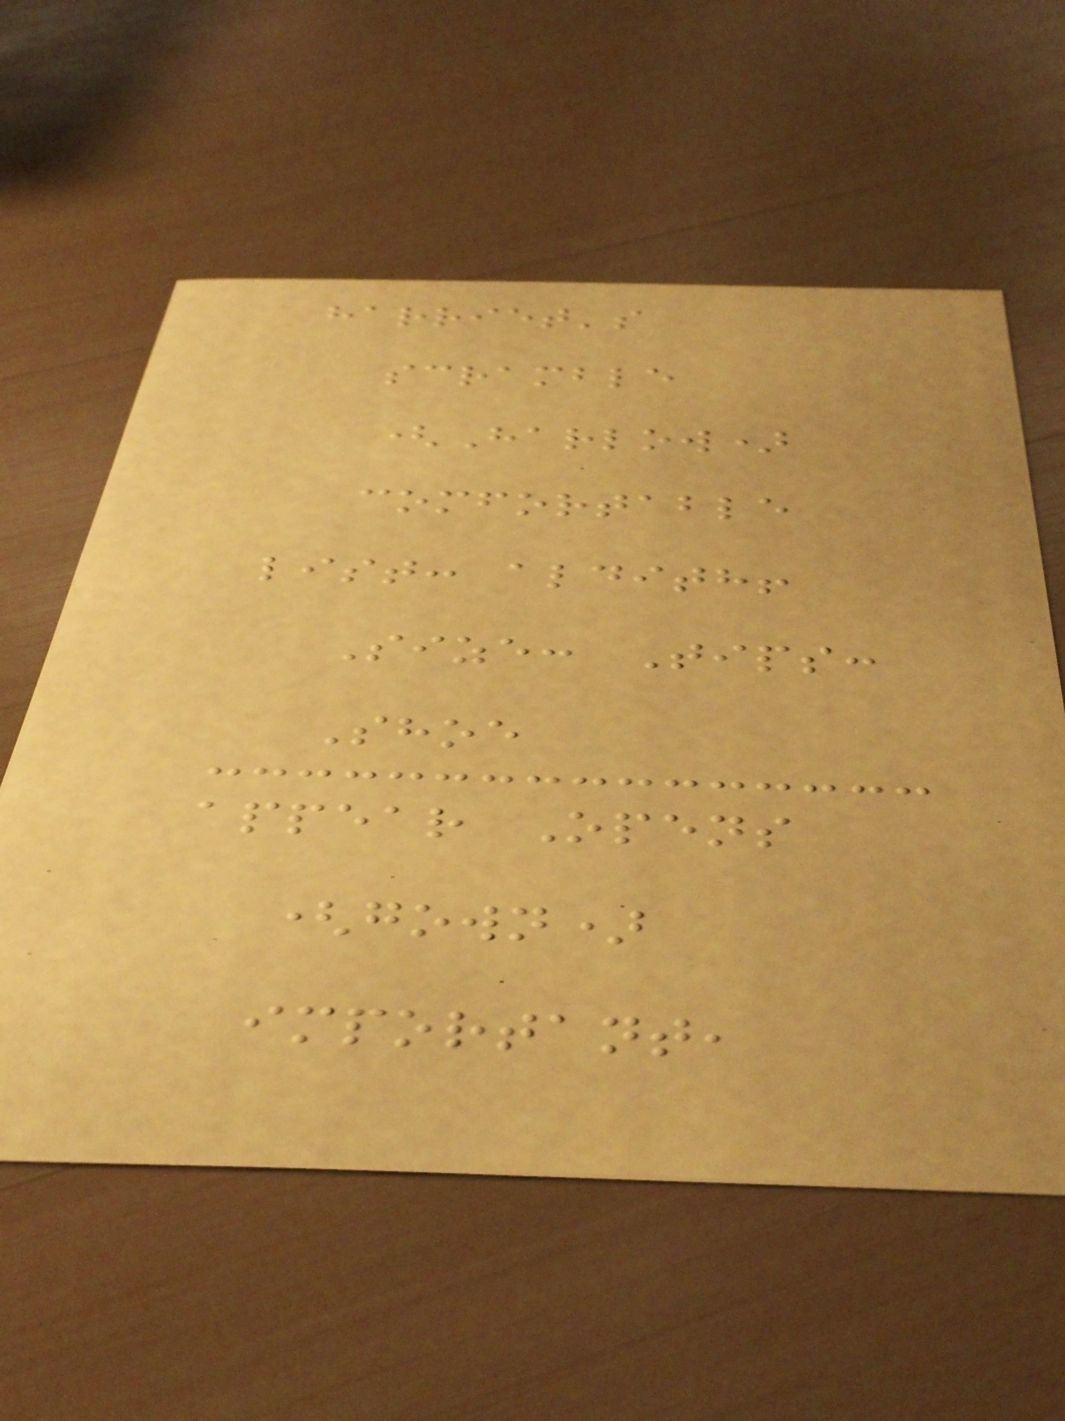harriet's
scramble
(Harlow)
comfortable
list: aldith!
Size: Tips:
Shoe
appear Opens
(gown)
important,
